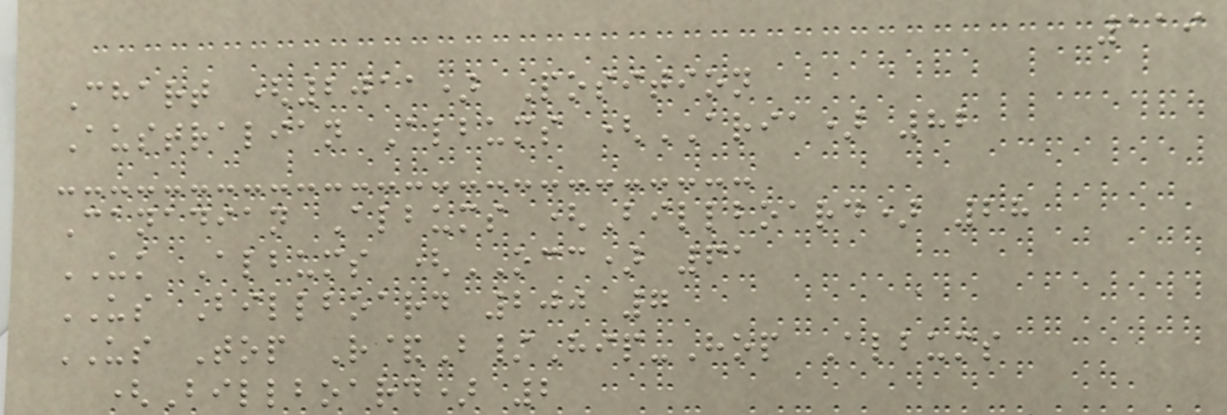119
Chart (2011) Position
Australian Albums (ARIA) 82
Canadian Albums (Billboard) 28
UK Albums (OCC) 61
US Billboard 200 7
US Top R&B/Hip-Hop Albums
(Billboard) 2
